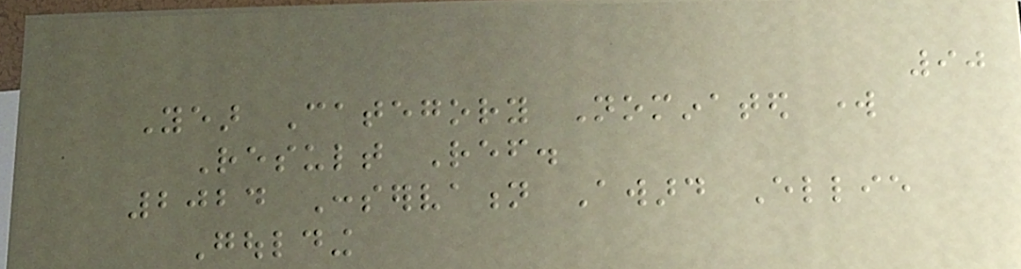90
Year Category Nominated work
Result Ref.
2024 Conservation Award Ellie
Goulding
